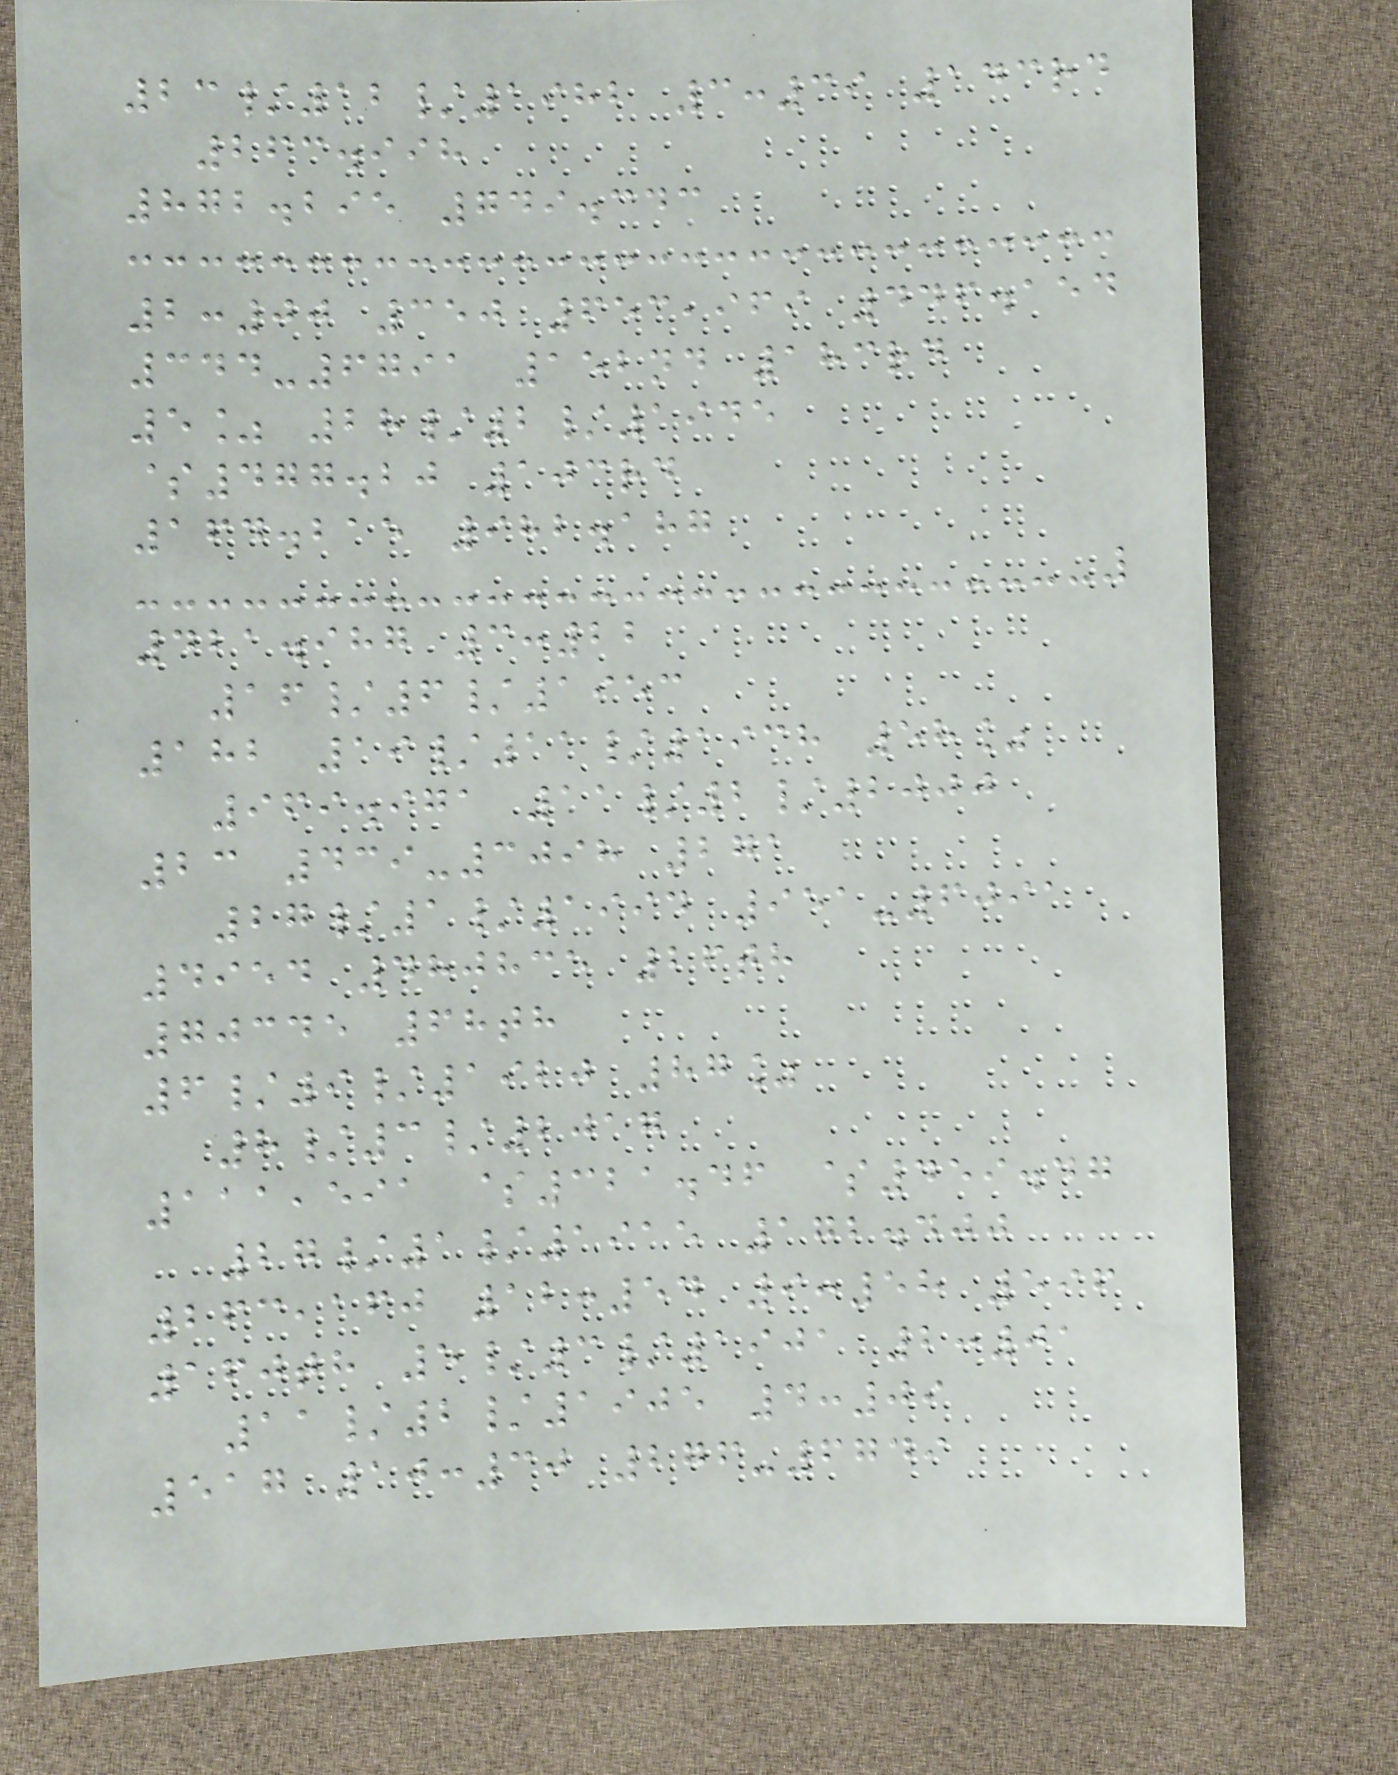23/12/1982 3:39 143rd
263.998
872.295 749.343
2:00 350 653,969 446.154
344-6791 152nd 183rd
5% 28/2/1945
$477.20 103rd
164.215 982.187
421.987 3:22
16/6/1953
182 19/11/1938 58%
969.971 11/2/2000
23 439-3098 271
27/1/1994 951-6091
4954 480835 26th
70345 68th
6/9/1920 87%
8/3/2017
111,591 $321.46 $459.47
27/1/1915 172.400
263,160 12:54 9:58 596
160th 5/3/1901 2:01
11/2/1905 4:09
517 10:30 276-6749
